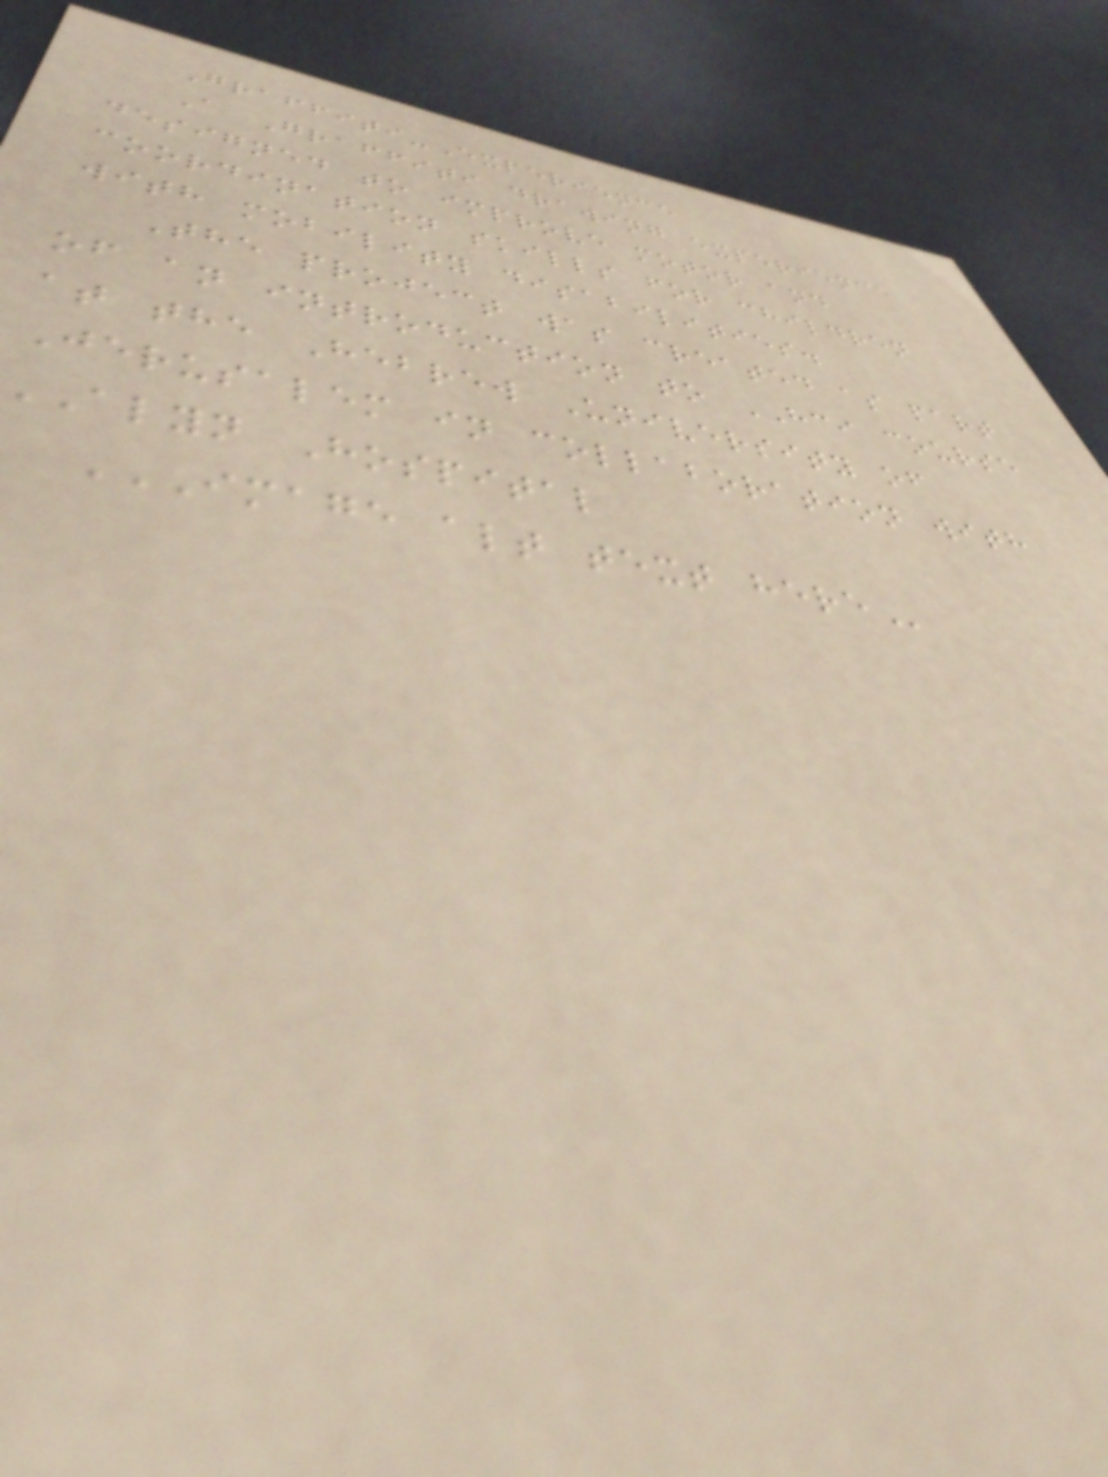Graffiti-Experience
A Graffiti drawing experience
designed to improve motor and
coordination skills for children
with mobility disabilities.
The project was created as part
of an introduction to HCI course
at the Hebrew University of
Jerusalem in collaboration with
alyn Hospital
IMAGE ALT TEXT HERE
